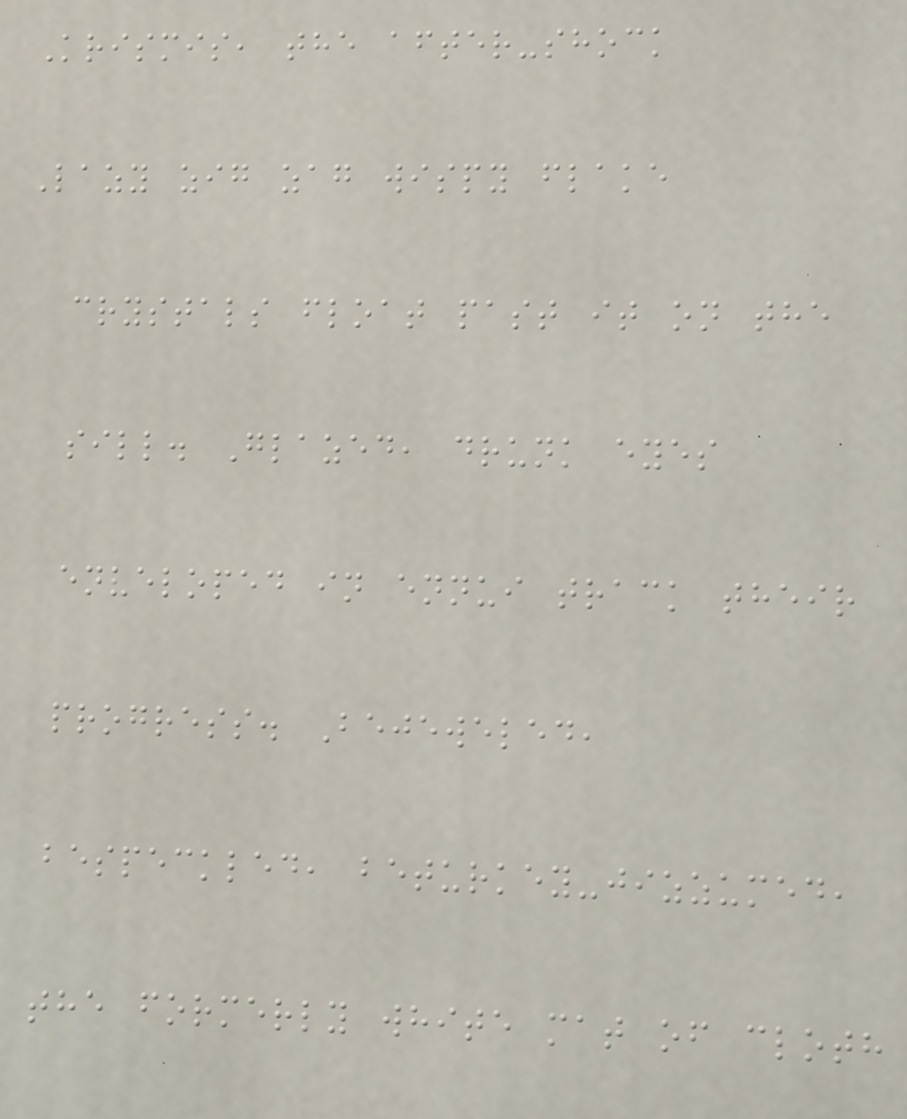Krismis, the after-shock
Lazy zig zag wispy flake
crystals float past it on the
sill. Glazed, drunk eyes
enveloped in ennui track their
progress. Bejeweled,
bespeckled, beturkey-jizzumed,
the formerly white mat of cloth
